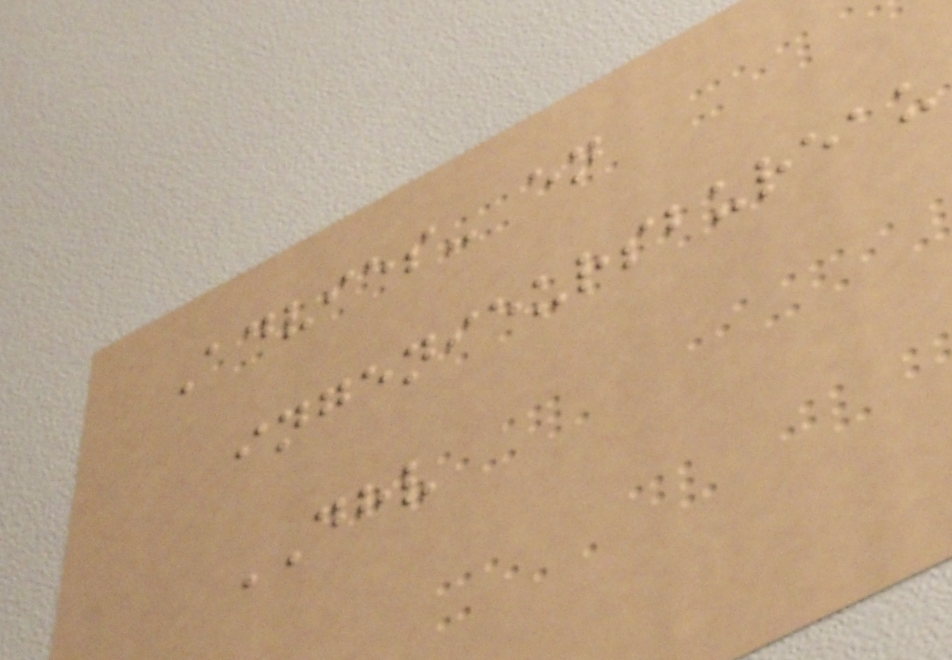Advies- en
ingenieursbureau
DHV
